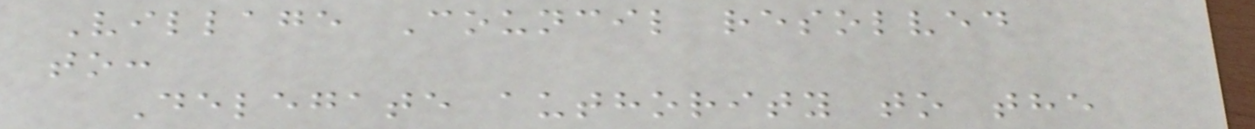Village Council resolved
to:
Delegate authority to the
